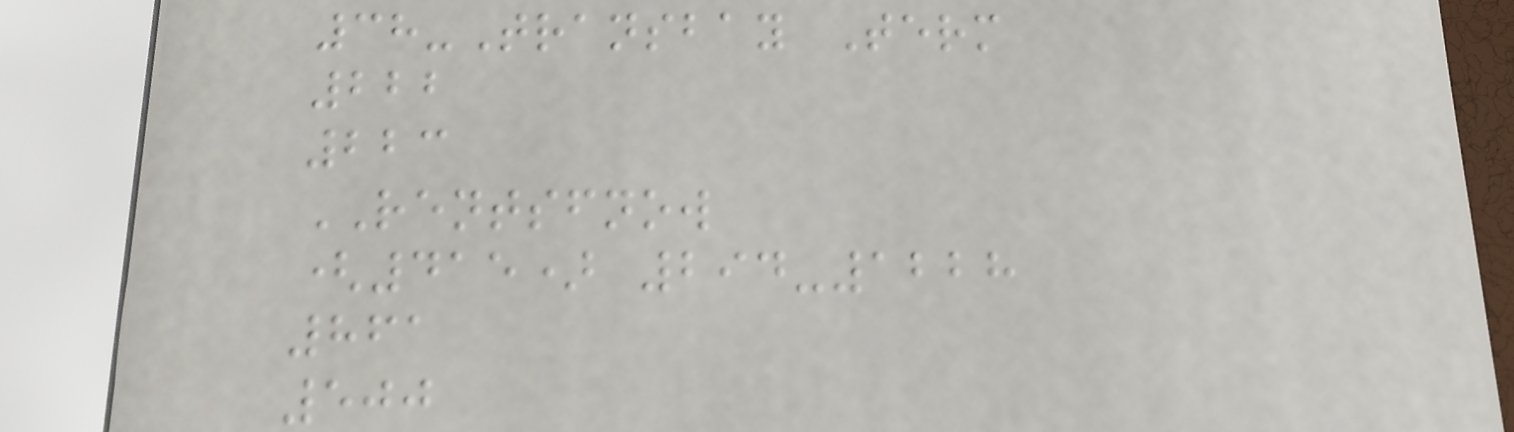38-Transbay Term
222
223
RENTSFNOW
(415) 294-1228
861
500
